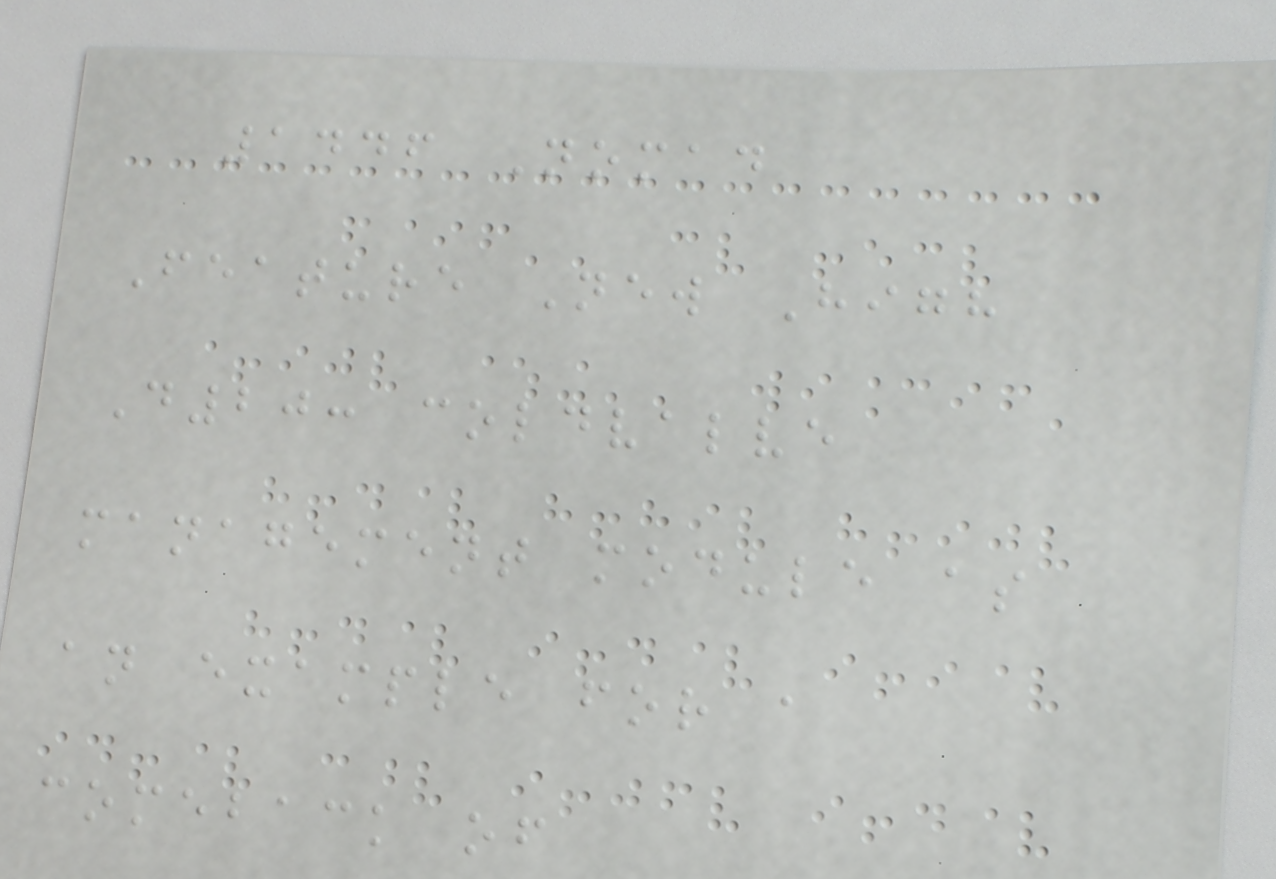1446 Nomad
Feature New High
D20: coldvalve
management module as
an example for a
comeback of
